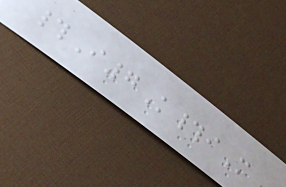#I7K#iM
